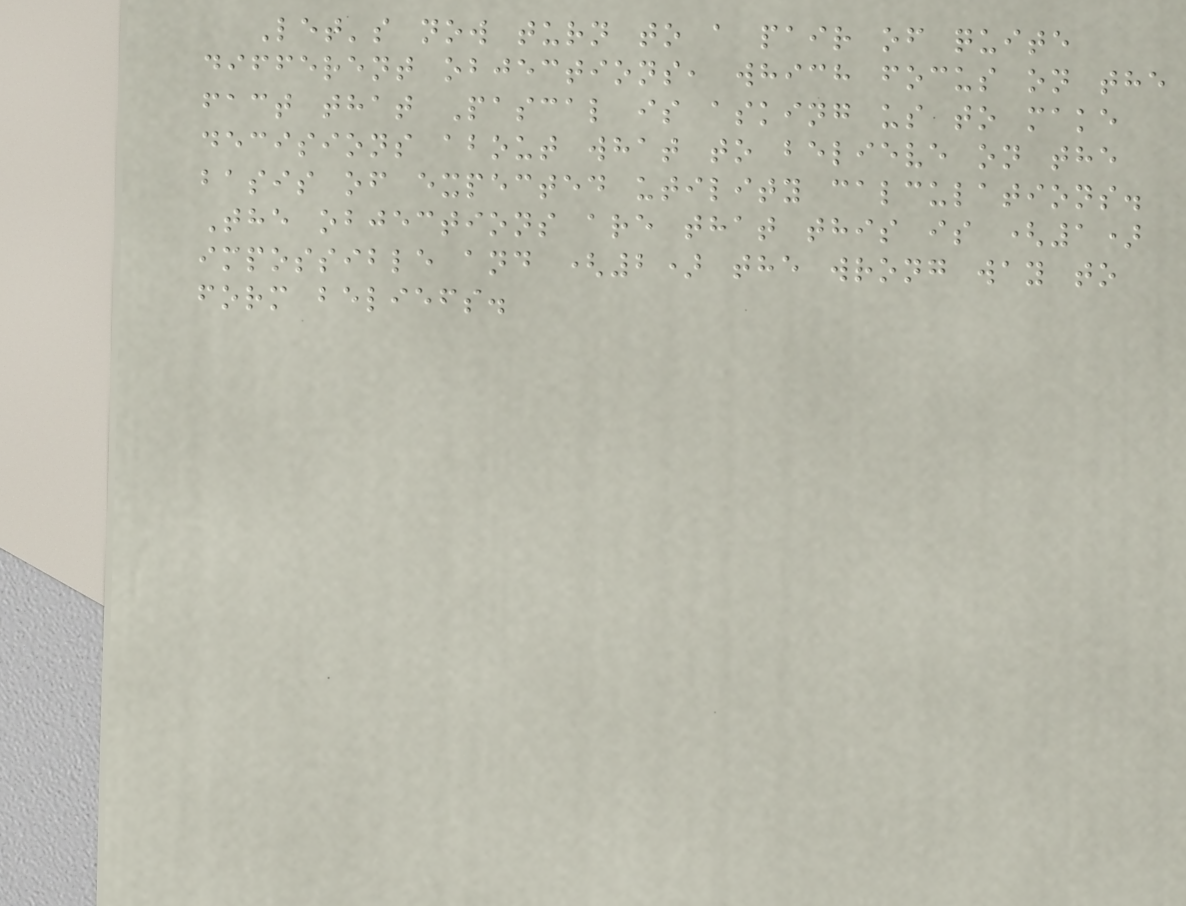Let's now turn to a pair of quite
different objections, which focus on the
fact that Pascal is asking us to make
decisions about what to believe on the
basis of expected utility calculations.
The objections are that this is (1)
impossible and (2) the wrong way to
form beliefs.
